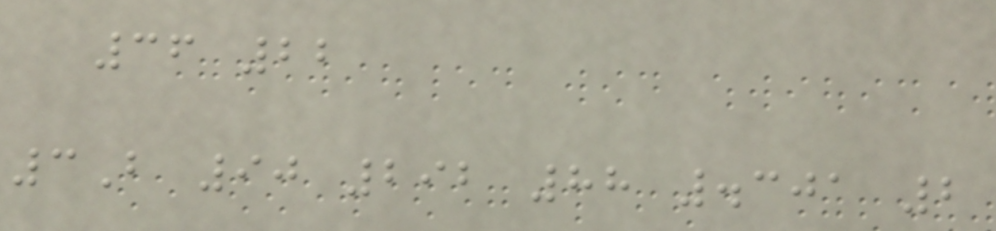36 22
3B 90 292 88 .301 2
